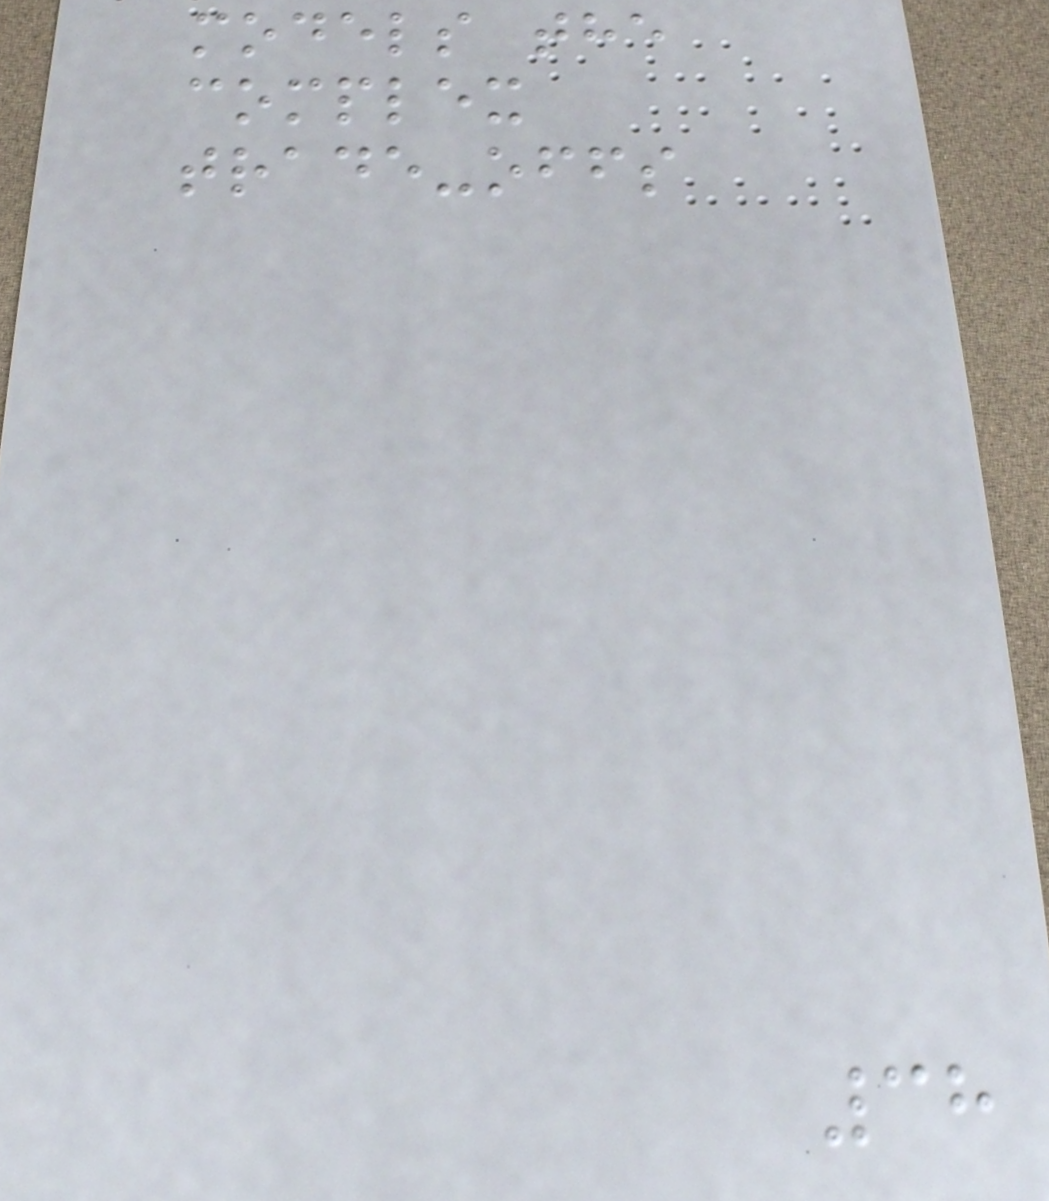models the
complex
trade-offs
38
